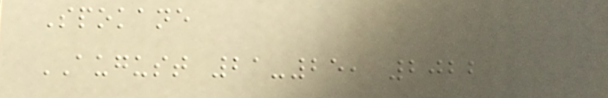Spokane
AUGUST 21-25, 2022
